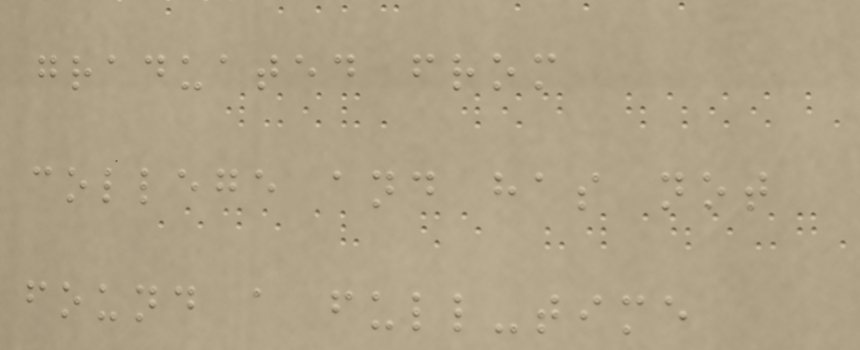graduated from
college and has not
found a full-time
